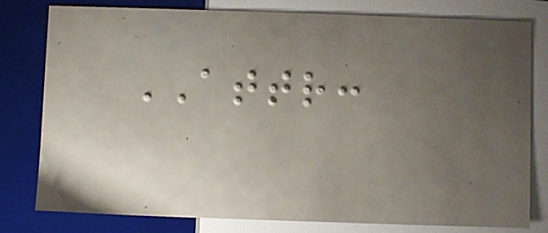ATTR:
